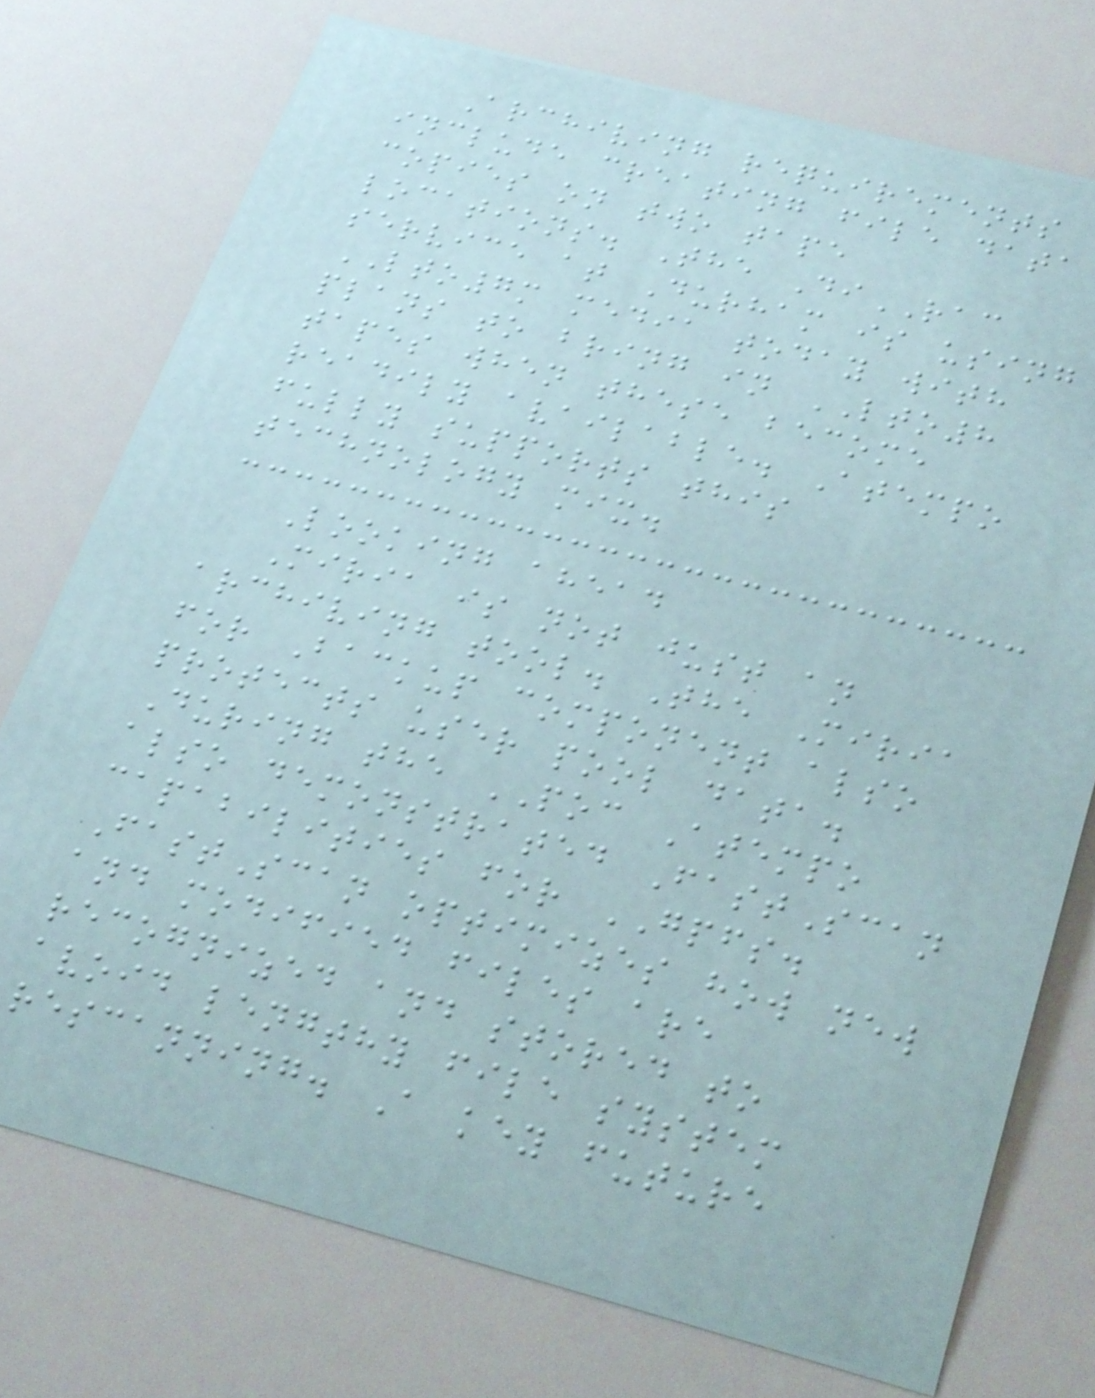Archiving requirements
include creating file data
copies on two tape
locations. The DiRAC
service at Durham is using
LTO7m media today with
plans to bring in LTO8
tapes when these become
readily available. Atempo
fully supports this
technology mix.
Looking ahead
Miria is not just an
archiving tool. The Miria
for Backup component also
protects user pool data.
During the POC Atempo
also demonstrated FastScan
capabilities for GPFS.
FastScan optimizes how new
and modified files are
recognized and stored to
avoid lengthy file system
rescanning. A key future
